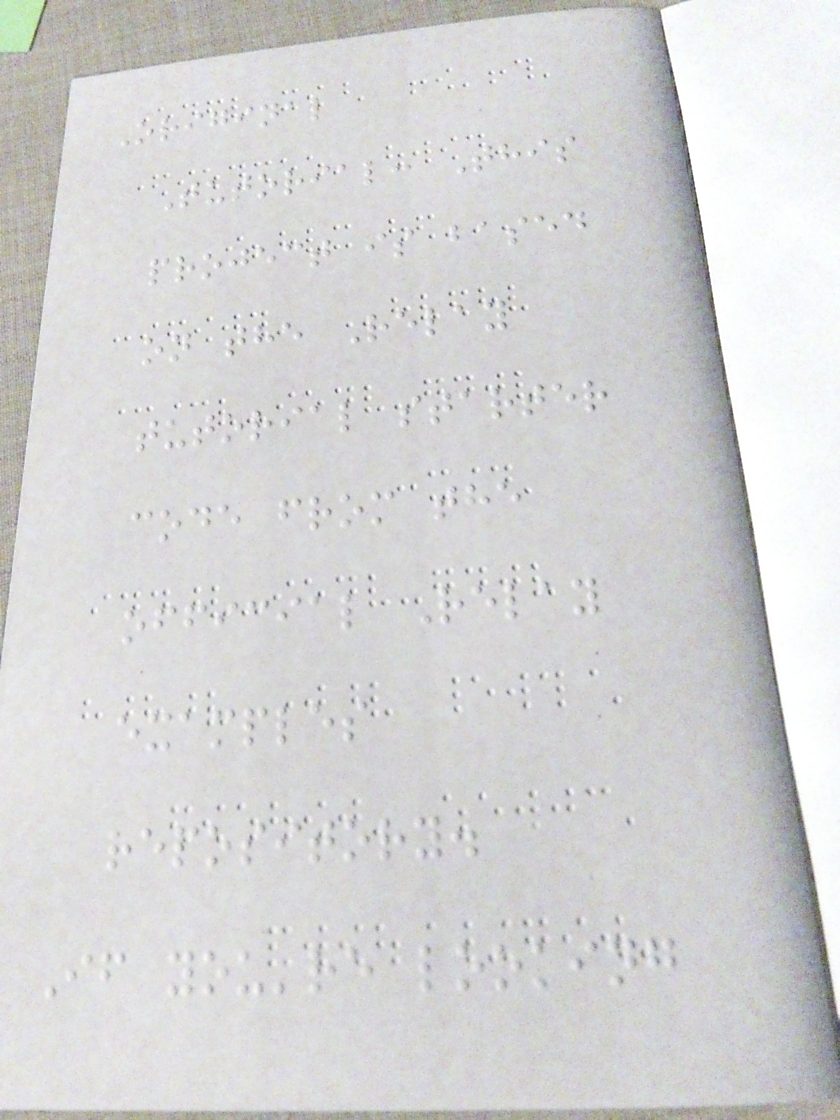Original
Tutorial: This
project is based
on the Relay
tutorial starter
code from the
official Relay
examples
repository.
If you're looking
